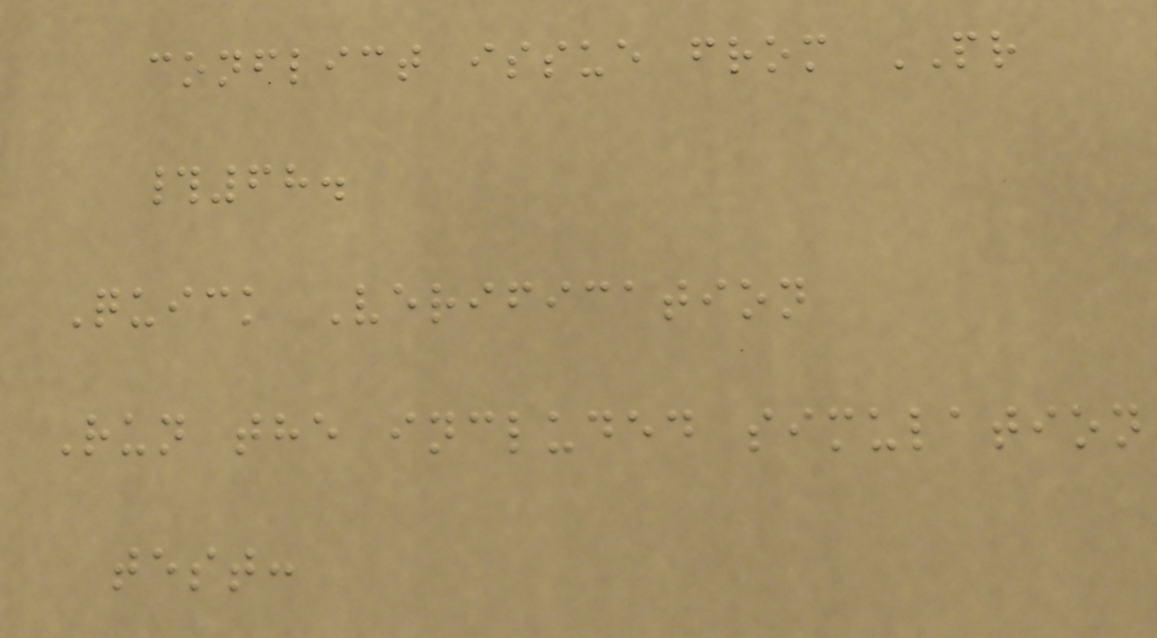conflict issue from PR
#68.
Quick Verification
Run the included simulation
test:
